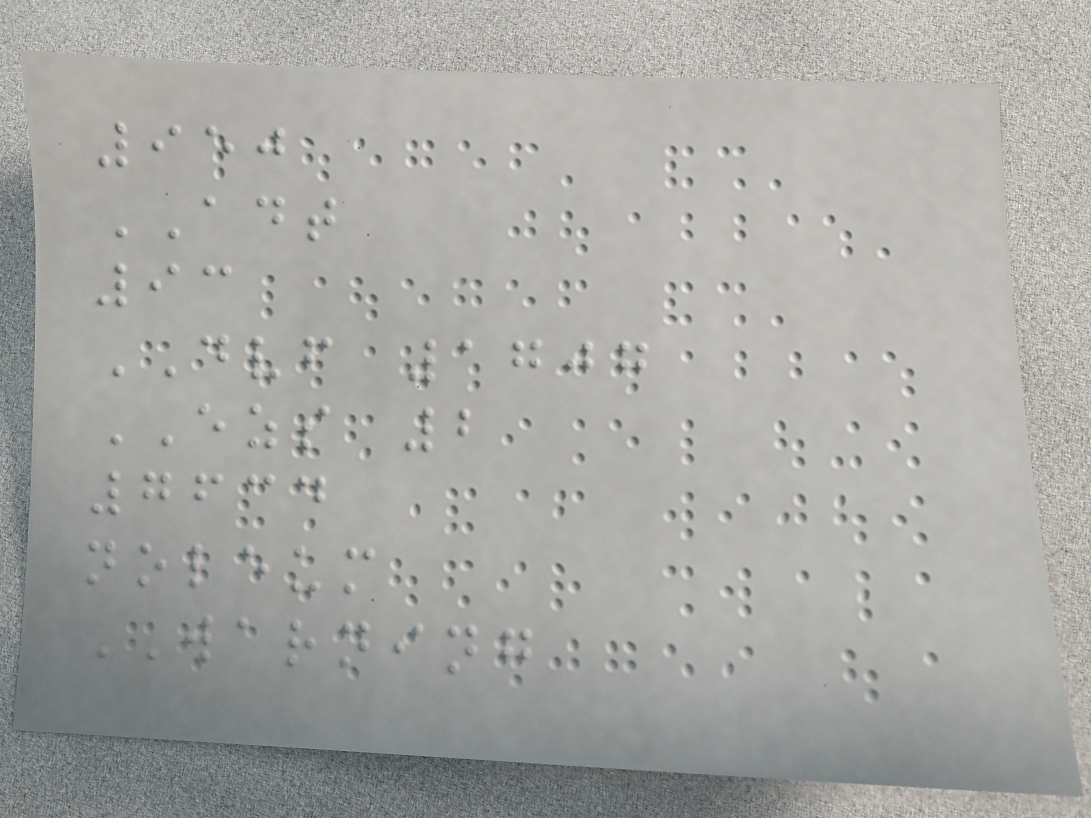950
ADT
93
DVF 1707
EZS 2
7634
noleum
WARNING
